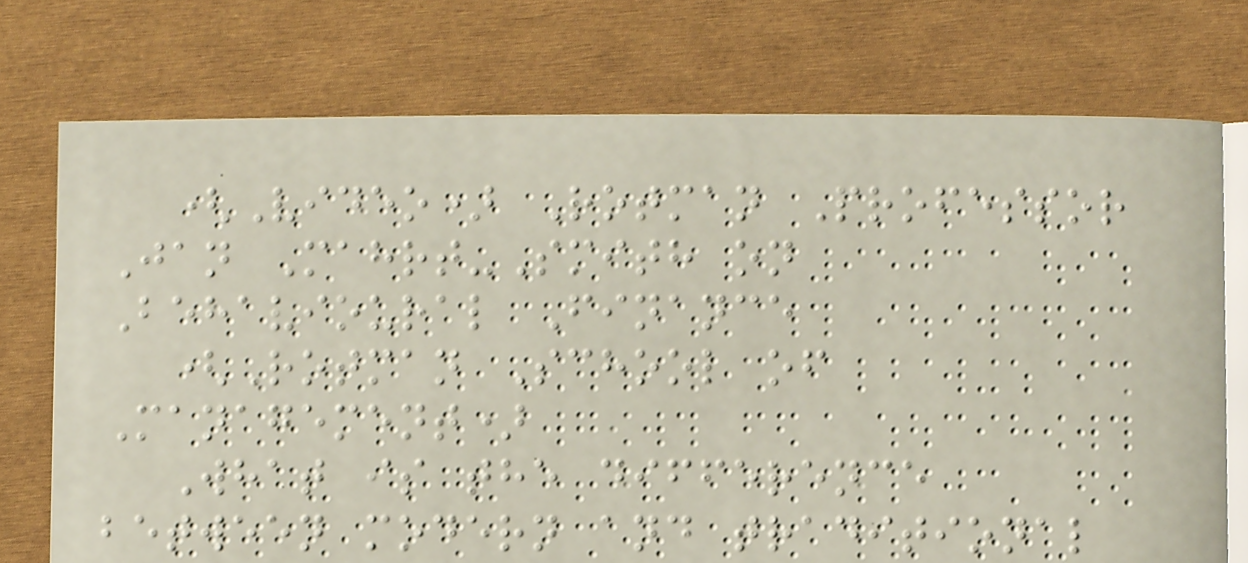(Video) Rotman Professor
Jan Mahrt-Smith on
Behavioural Finance
(Rotman School of
Management)
What is the difference
between modern and traditional
